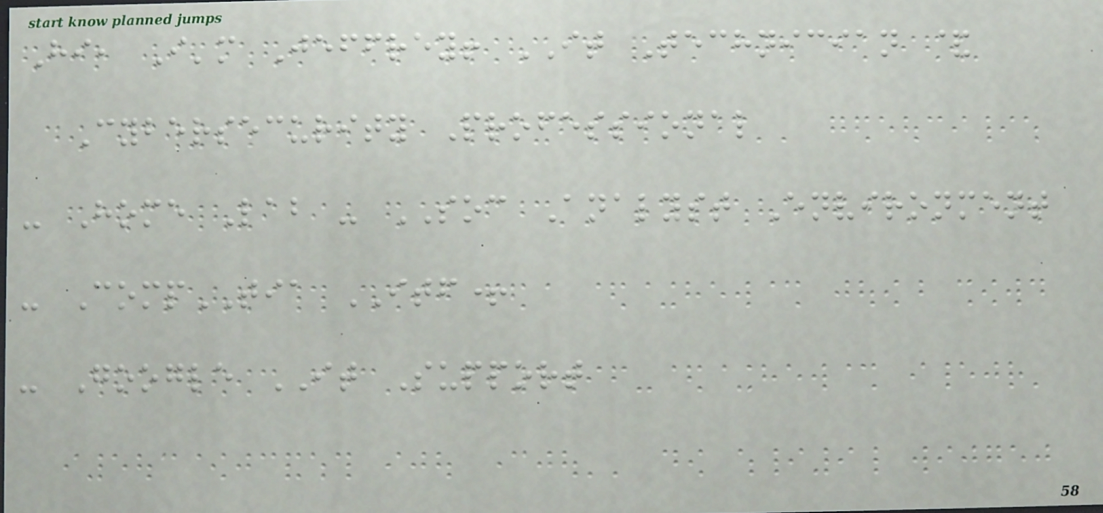Hi, I'm Jeffrey! IT Technician &
Cybersecurity Professional
- Home Lab - SOC Analyst Environment
- CompTIA ITF+
- Google IT Support
